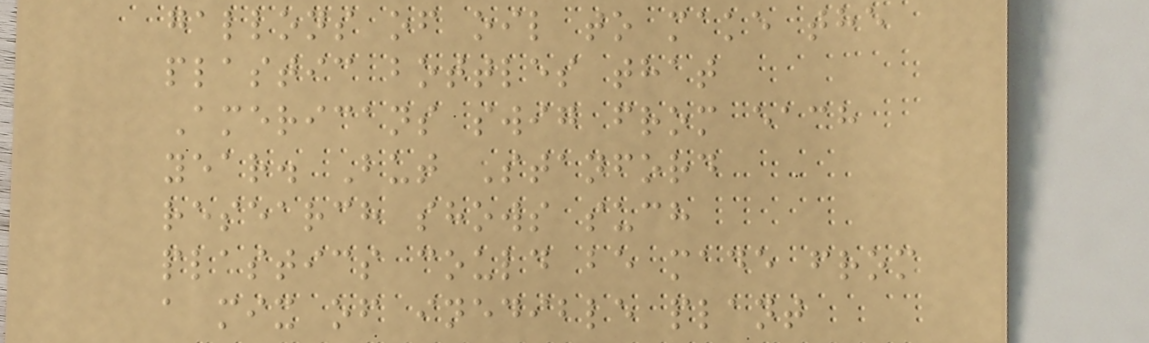gallons of oil to make the
plastic bottles that
Americans swig from each
year. But Stanford
research shows such
plastics could be made from
a mix of inedible plant
